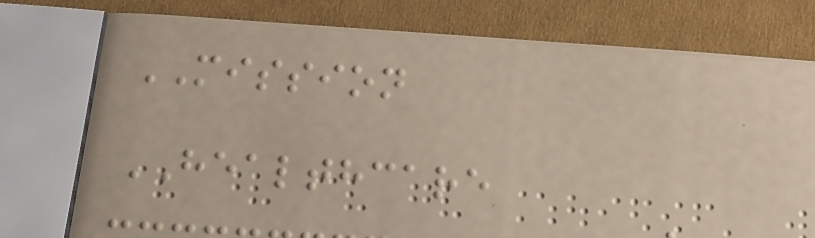MISSION
HEALTHCARE
